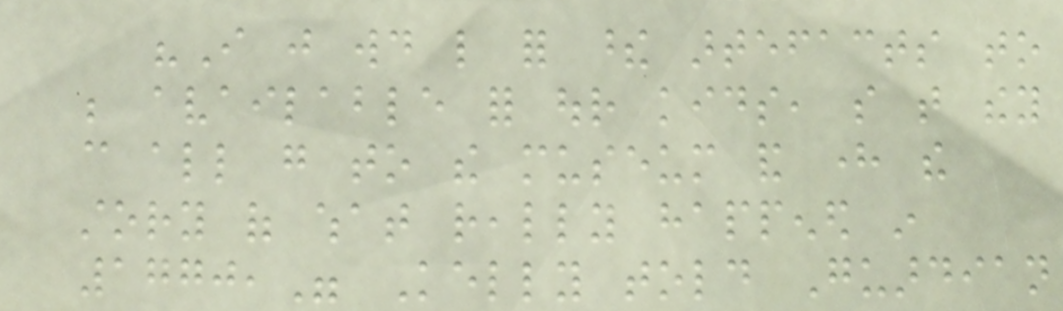"I just would like for these artefacts to
be available for our kids, so that they
can all go to the museum and here the
story of what really happened in
1770," Kelly told Guardian
